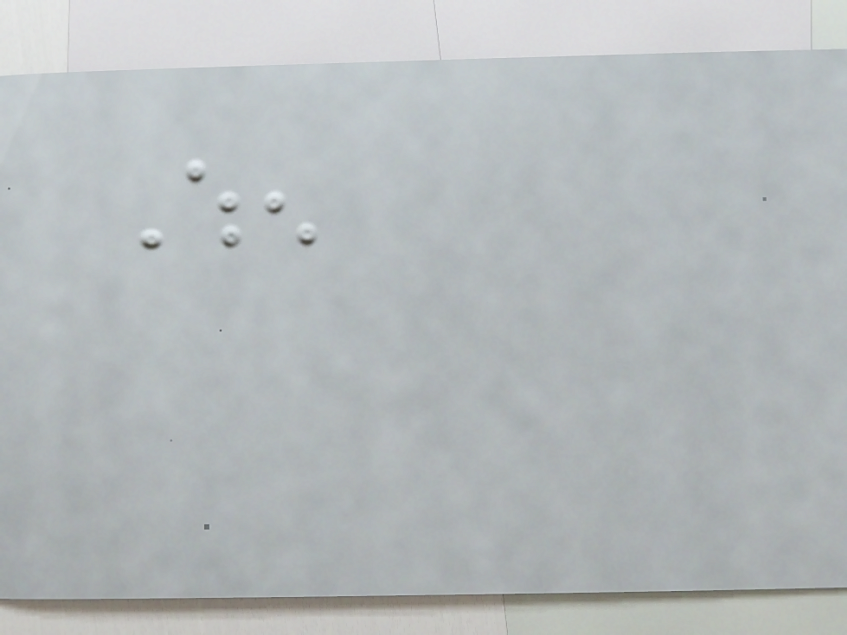When
